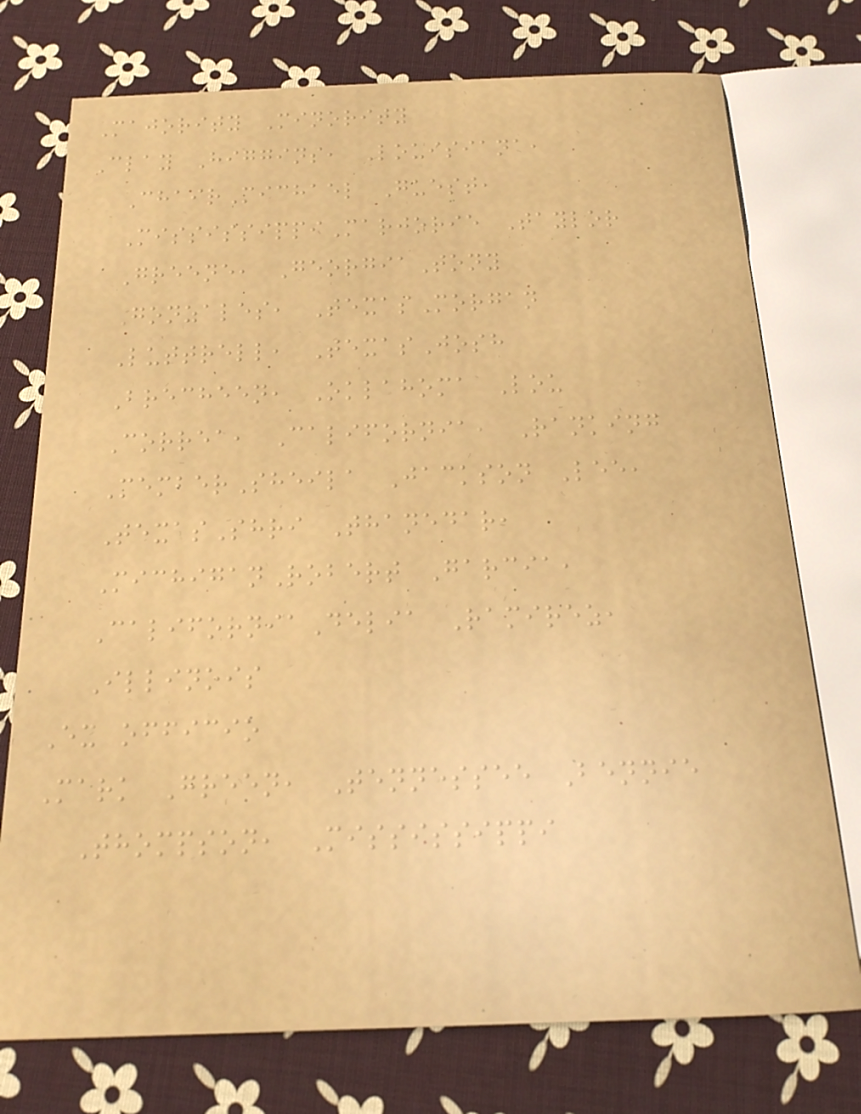Majority Minority
Clay Higgins, Louisiana,
ChairMichael Guest,
MississippiMarjorie Taylor
Greene, GeorgiaTony
Gonzales, TexasMorgan
Luttrell, TexasJosh
Brecheen, Oklahoma Lou
Correa, California, Ranking
MemberSheila Jackson Lee,
TexasShri Thanedar,
MichiganRobert Garcia,
CaliforniaDelia Ramirez,
Illinois
Ex officio
Mark Green, Tennessee Bennie
Thompson, Mississippi
